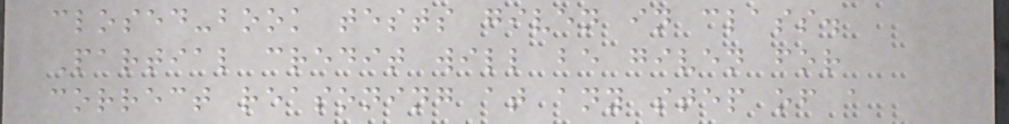closed-book tests given in class.
Partial credit will be given for
correct reasoning at any step of a
